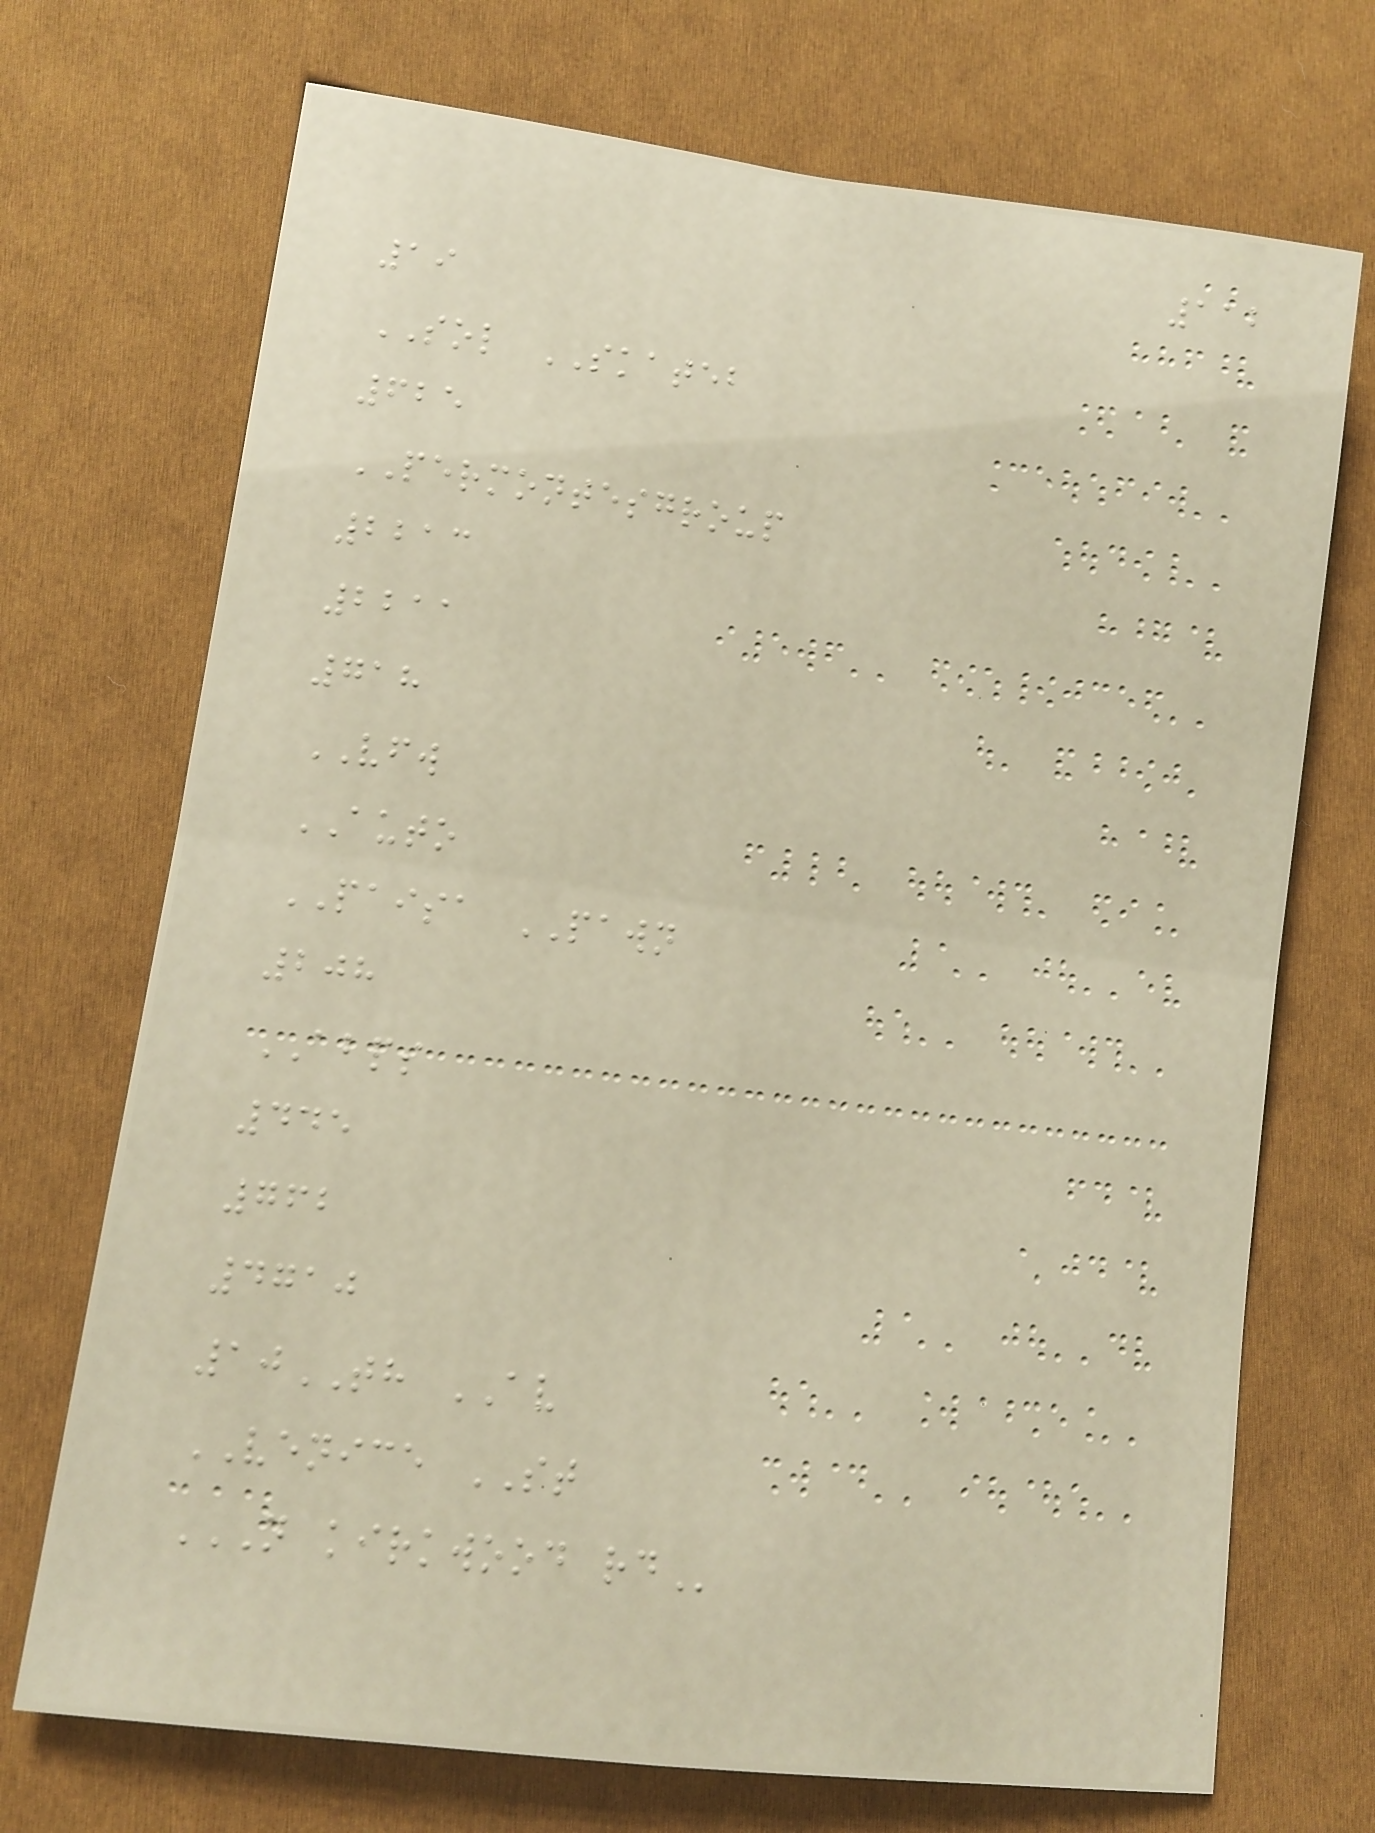112
19
SOL SKATEB
625
PERMONTESGROUP
2213
2211
718
VFW
AUTO
PAISA PAWN
208
ABPS
445
762
4710
10TH AV
VENICE ST
N KIRKWOOD RD
